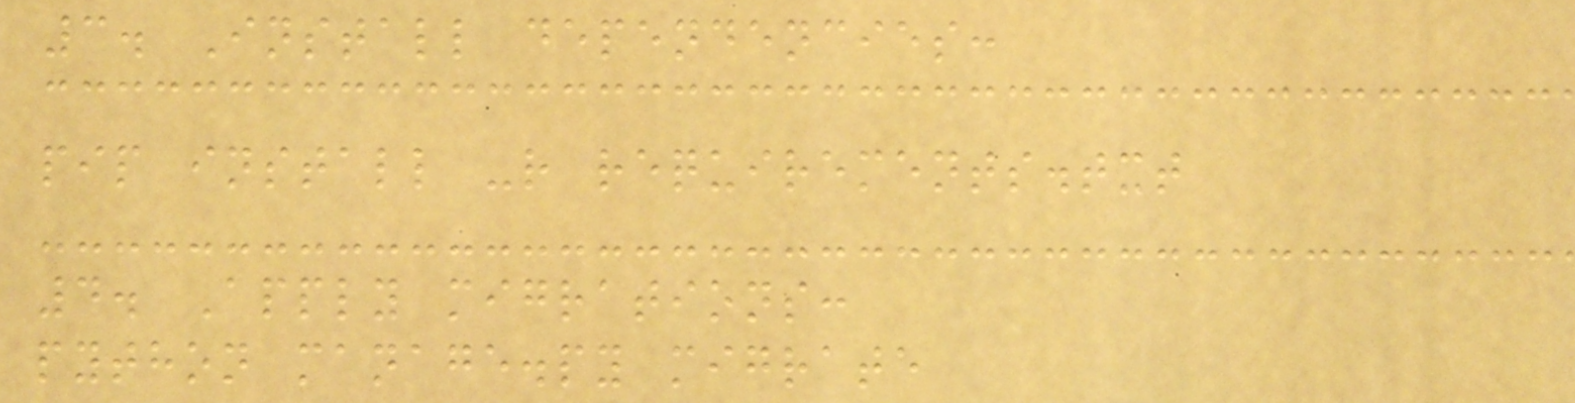3. Install dependencies:
pip install -r requirements.txt
4. Apply migrations:
python manage.py migrate
